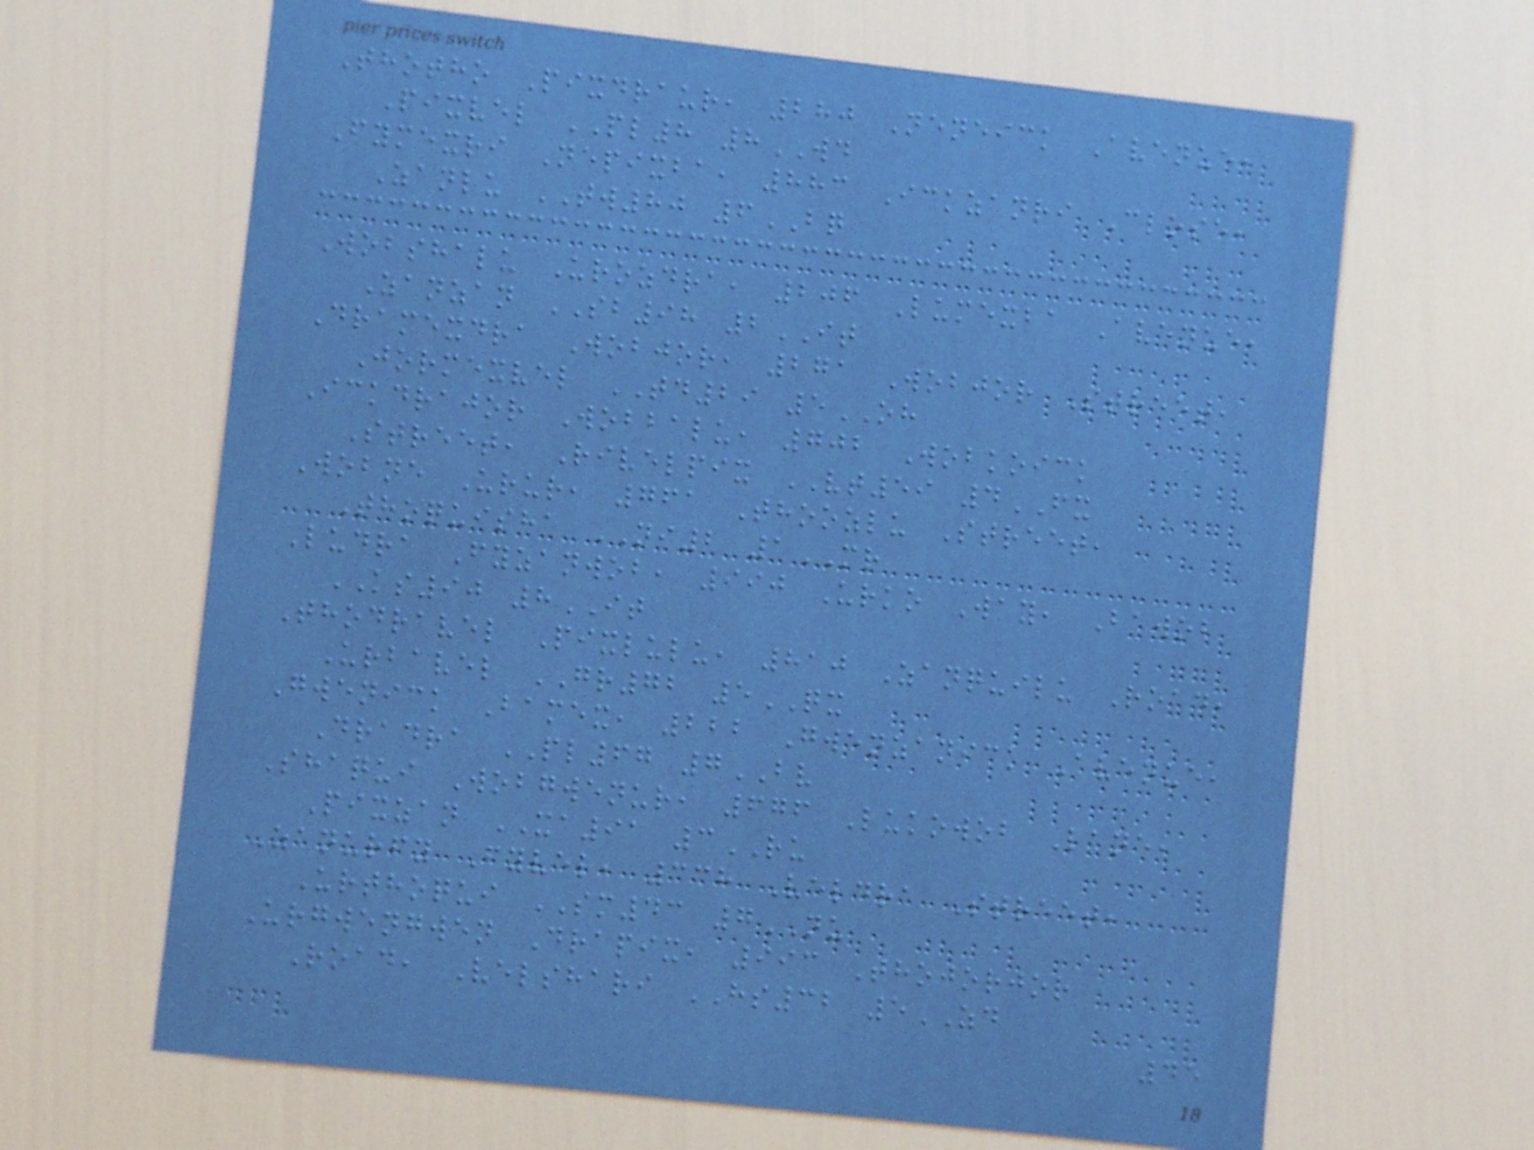Thotho Pixdraur, 280 Neneick Avenue,
Pixvel PL8 8WD
Fymexri Nepixba, 883 Ickzanri Close,
Zanlu TW80 6BQ
Wobshalu Urozdra, 206 Lumexba Avenue,
Zanzan SB98 2IT
Dramexdra Wobjor, 271 Wobjor Street,
Jormexvel TD29 5OH
Ickdrajor Wobbalu, 702 Wobkoick
Street, Rivelpix VT59 4FX
Wobne Urur, 761 Thoozlu Street,
Thoquisha NI2 1MR
Ludra Fyzanwob, 990 Urko Way, Bawob
KS90 8IT
Thodravel Pixlulu, 810 Zanquilu Road,
Urbavel GR72 5QX
Gwenick Bamex, 222 Gwenzanick Avenue,
Dradra PL67 7BV
Shaqui Wobgwenur, 676 Lukowob Lane,
Pixzan XA91 3RU
Zanurfy Fyvel, 338 Veldra Street,
Urthoqui SM43 7NU
Urgwengwen Drapix, 993 Thojorjor
Road, Velshari HS32 5ZD
45
